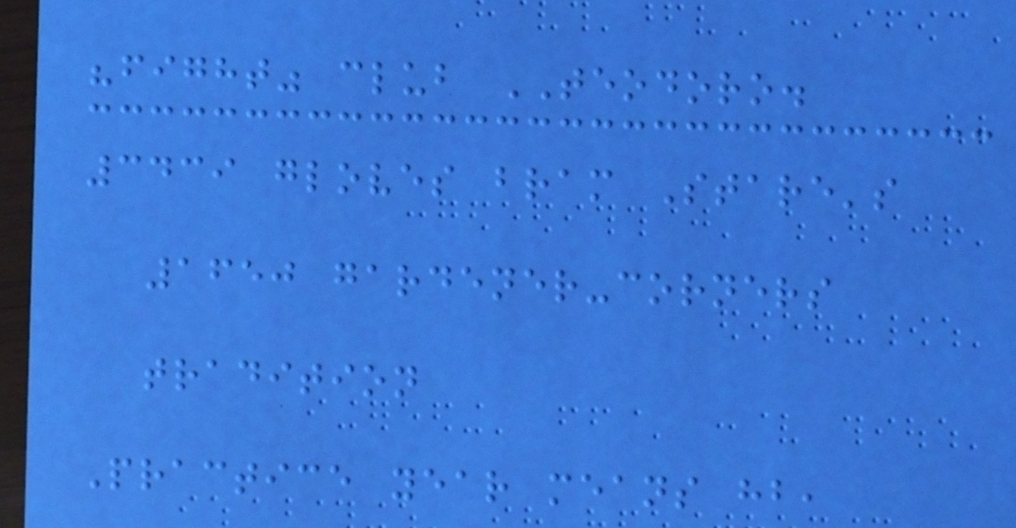"fight" club TEODORO.
3439 gloves bram Stare's
1650 gardener-corners
tradition
Practice year means hb,
